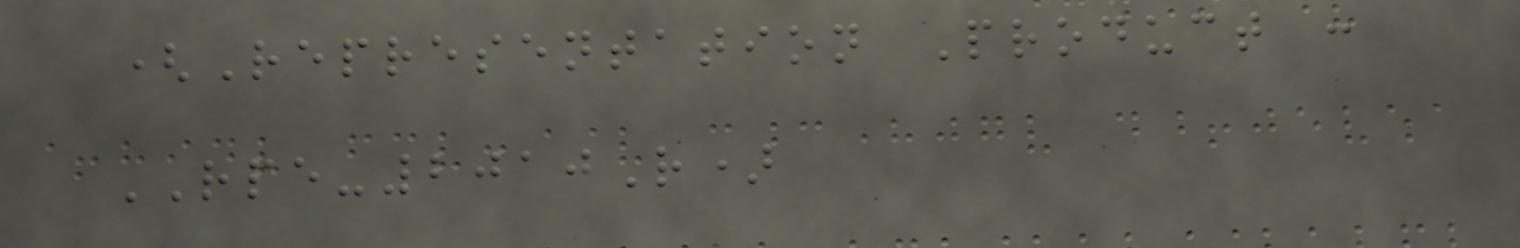(Representation Product :
RPE-2010R)
